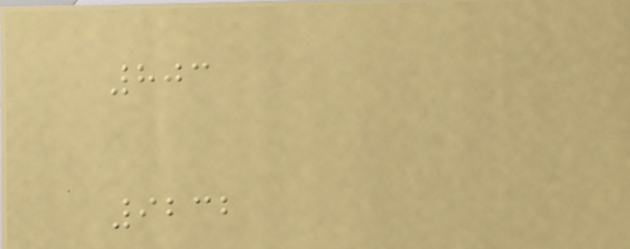803
9232
